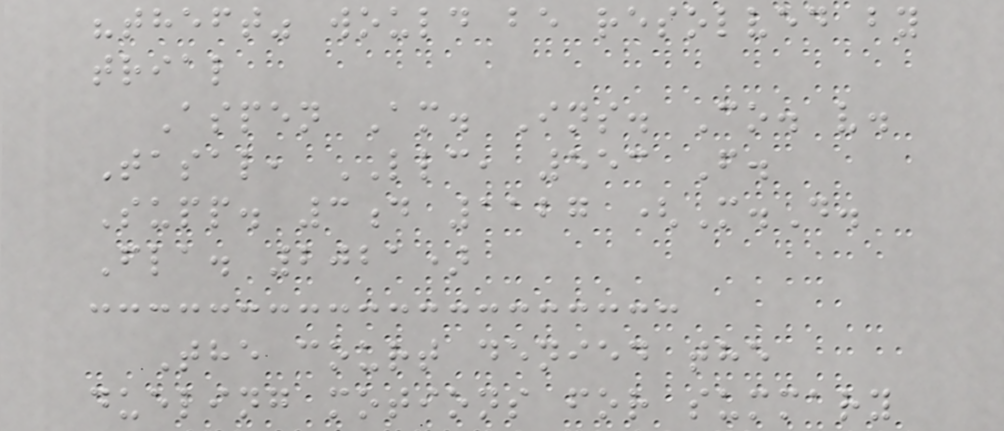"theft" would be resolved by
trial
Aspen Am. Ins. Co. v.
Tasal, LLC, 553 F.
Supp. 3d 1127 (M.D.
Fla. 2021)
The court denied the
dueling motions for summary
